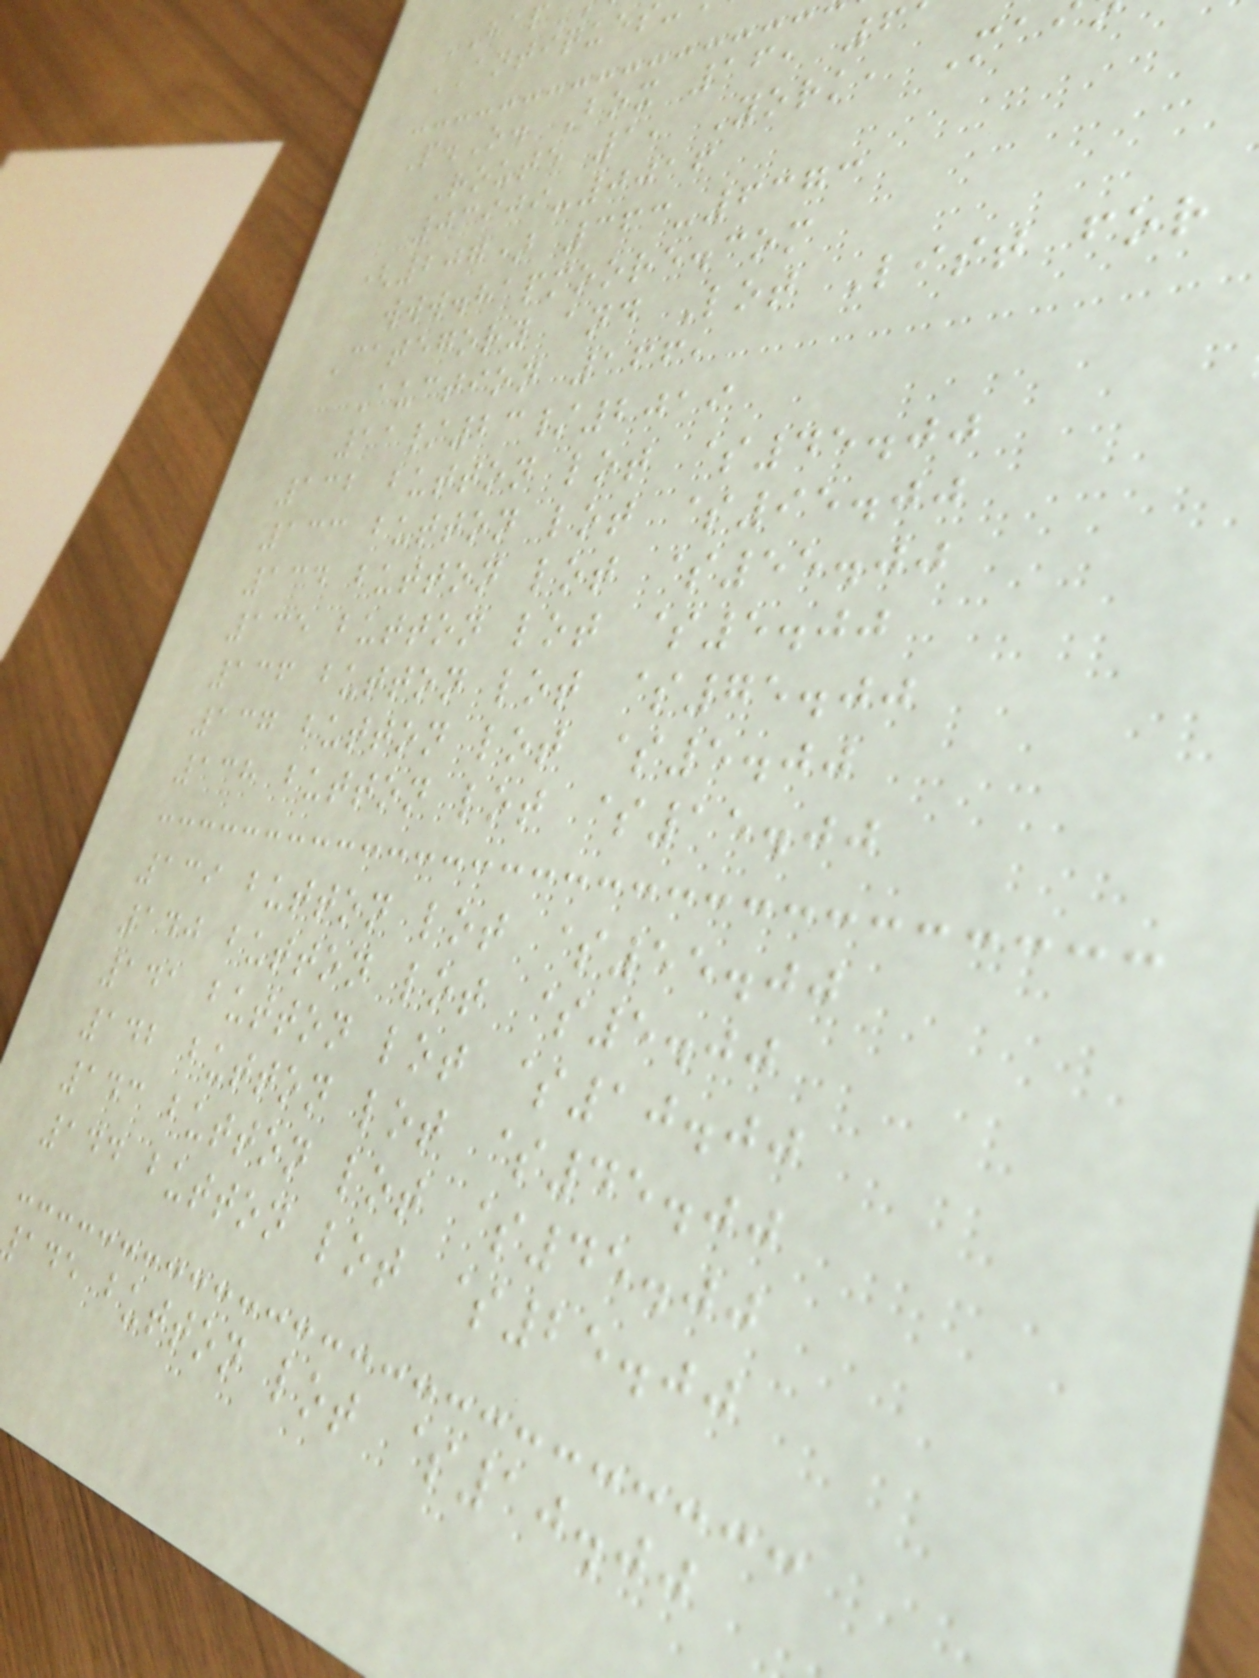HAP
ANTIQUES
P.O. Box 16, 6
Route 1, York, Ma
03909-0016
(207) 363-6373
www.hapmoore.com
Category and Lot List for
Auction 166,
11/23/2019
132 button lot $45.00
133 button lot $95.00
134 button lot $55.00
135 button lot $5.00
136 button lot $75.00
137 button lot $5.00
138 button lot $15.00
139 button lot $55.00
140 button lot $5.00
141 button lot $10.00
142 button lot $45.00
143 button lot $45.00
144 button lot $25.00
ade button lot $10.00
